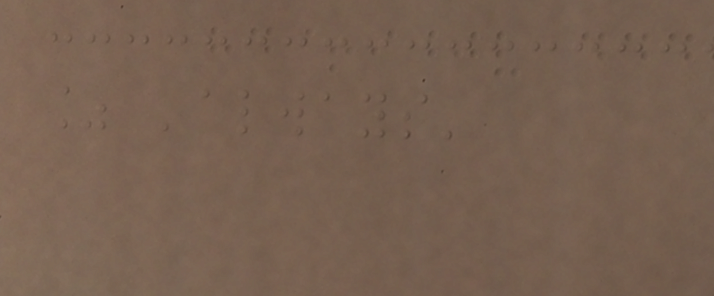% 'always'
